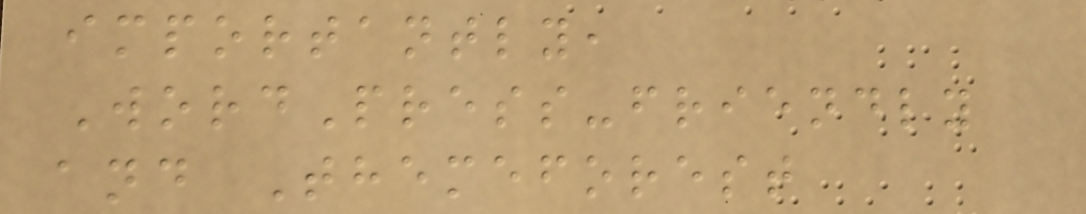importantly,
WordPress-friendly
and Themeforest
